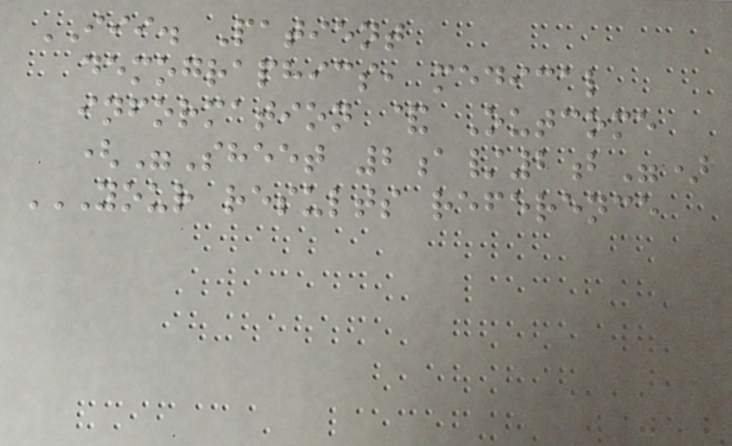III. Patient
demographics, medical
information & Outcome
("Sheet 2a/2b")
YOUR RESULTS REFERENCE
